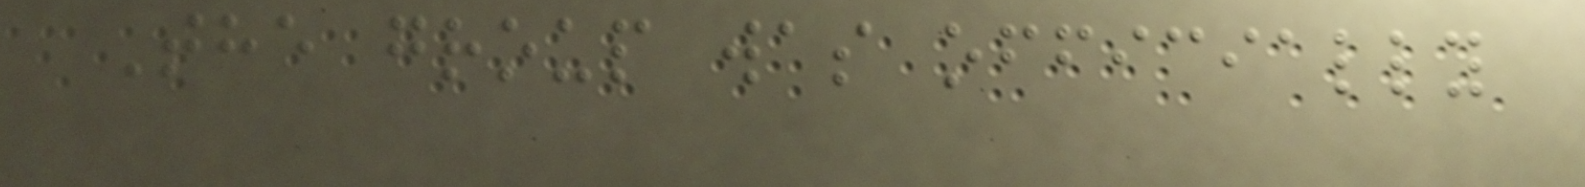The group was officially
